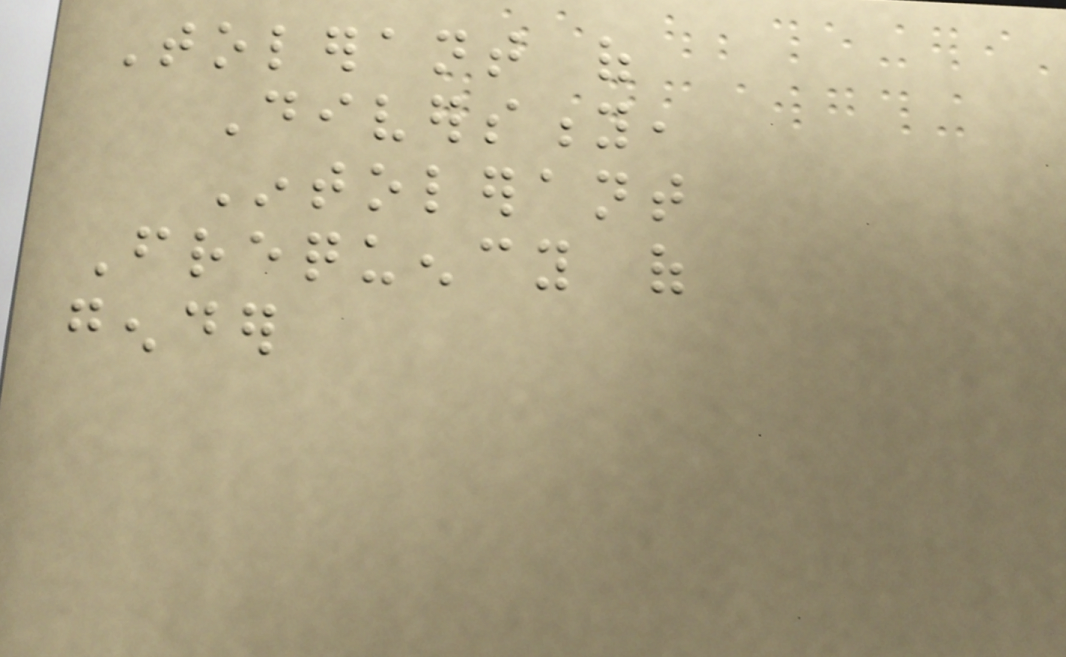Tolerant of
Diversity,
Intolerant
Frequency of
gender
